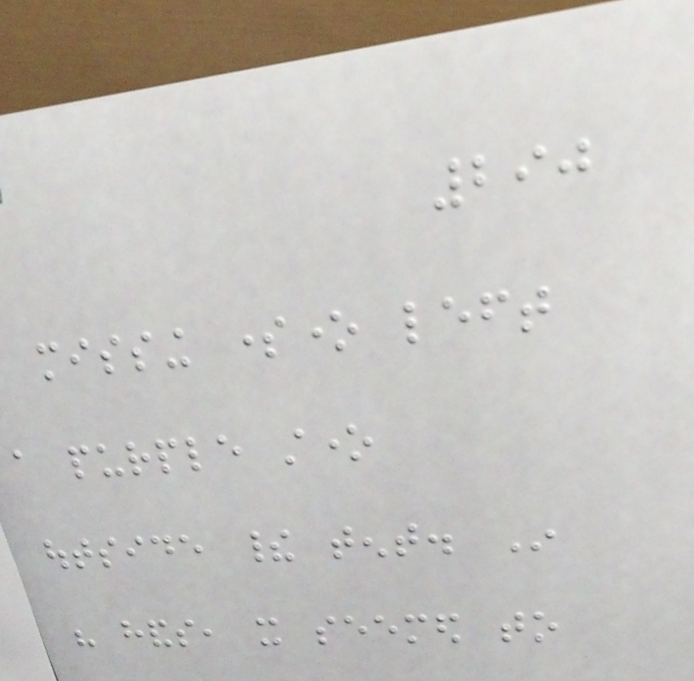290
missing someone left
a purple stone
outside their tent. In
his hands, it seemed to
